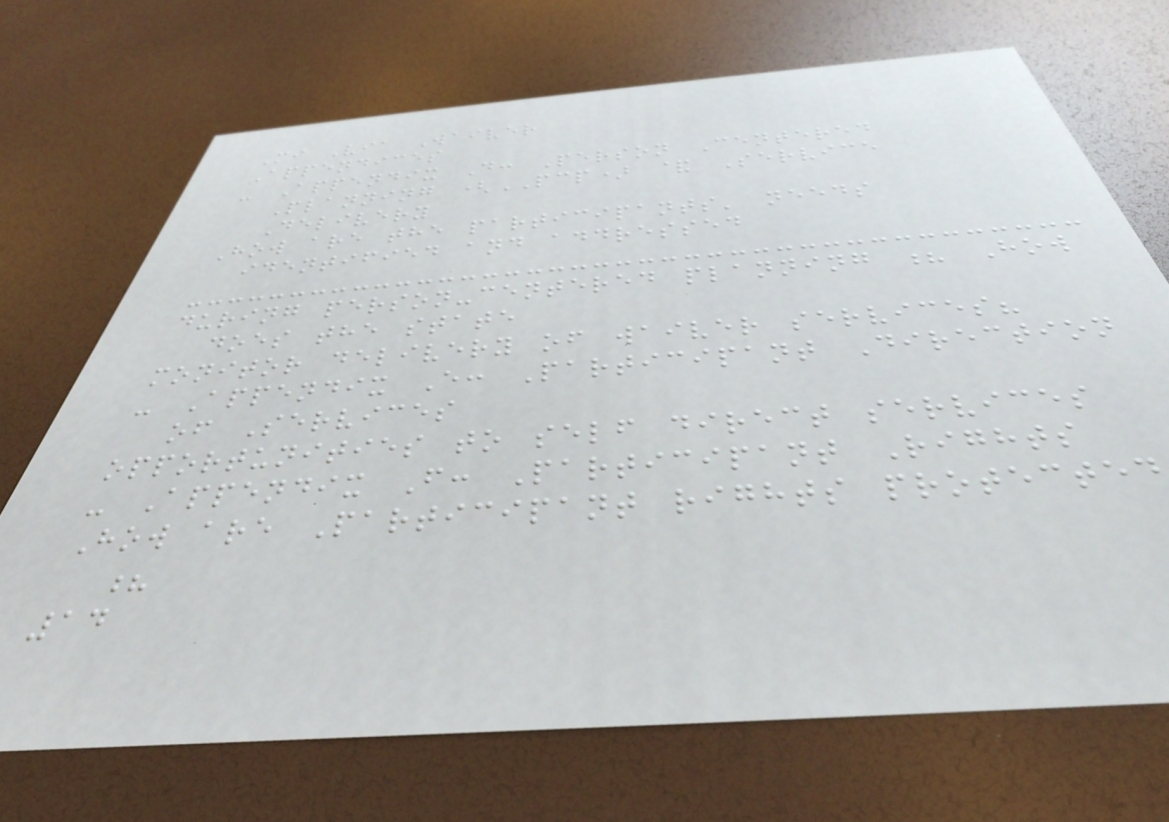Mi Via Waiver
Appendices
- Appendix D: Person Centered
Planning (PCP) & Service
Delivery
How are the participants' needs
identified and addressed
during person-centered planning ? How
does the state
monitor delivery of waiver services?
- Appendix E: Participant Direction
of Services
opportunities to self direct services
- Appendix F: Participant Rights
How are Participant rights protected
?
14
